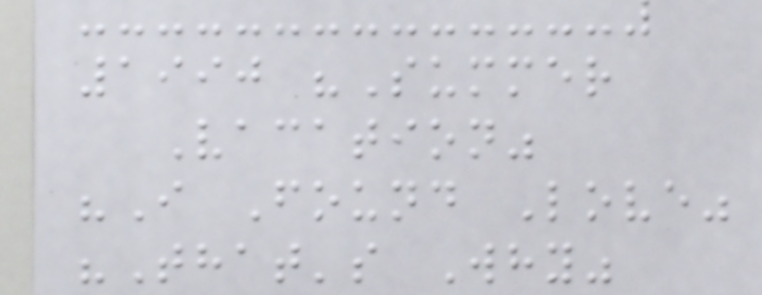1990 "Summer
Vacation"
"I Found Love"
"That's Why"
